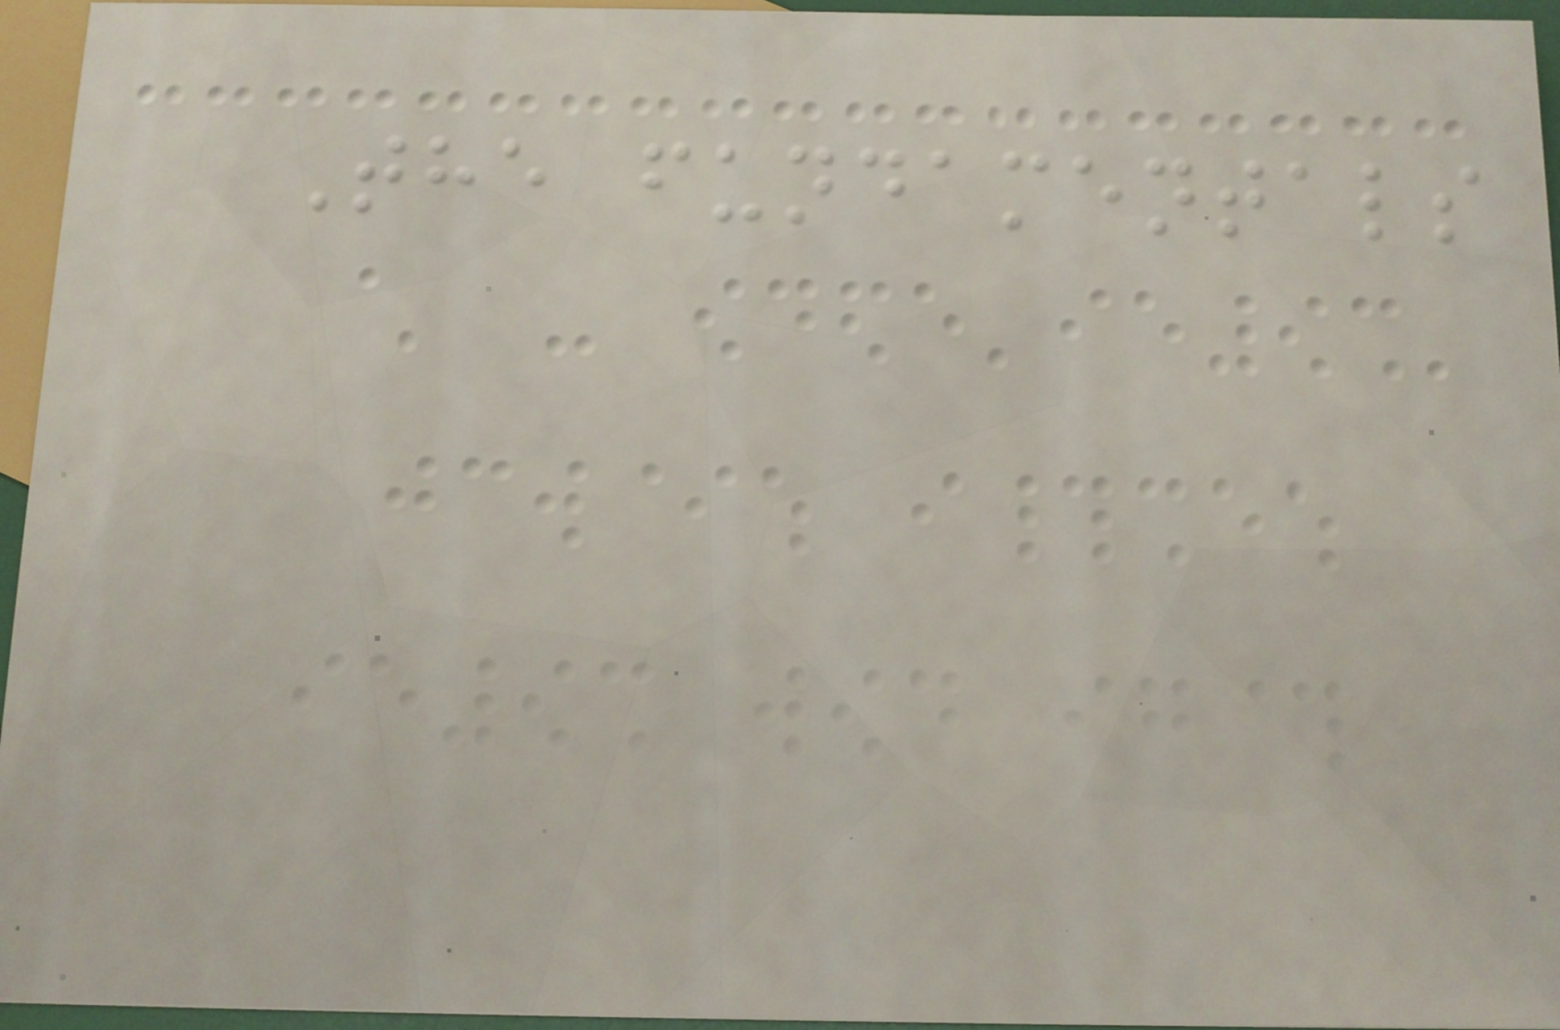The fundamentals
